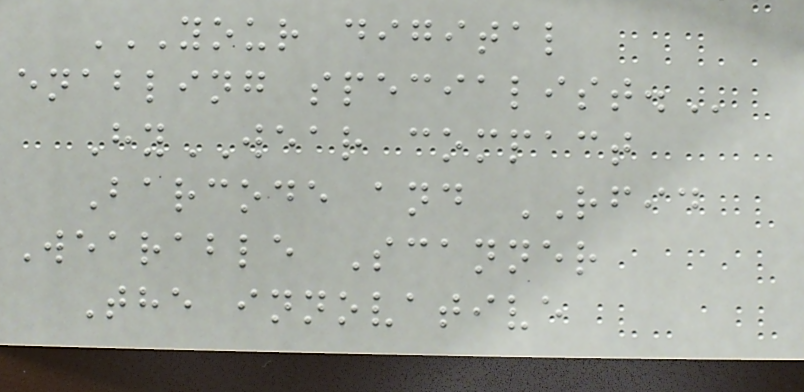YOUR DIGITAL
ENABLING SPECIALIST.
HyWEAR compact
Barcode and RFID
Wearable Scanner
The innovative
